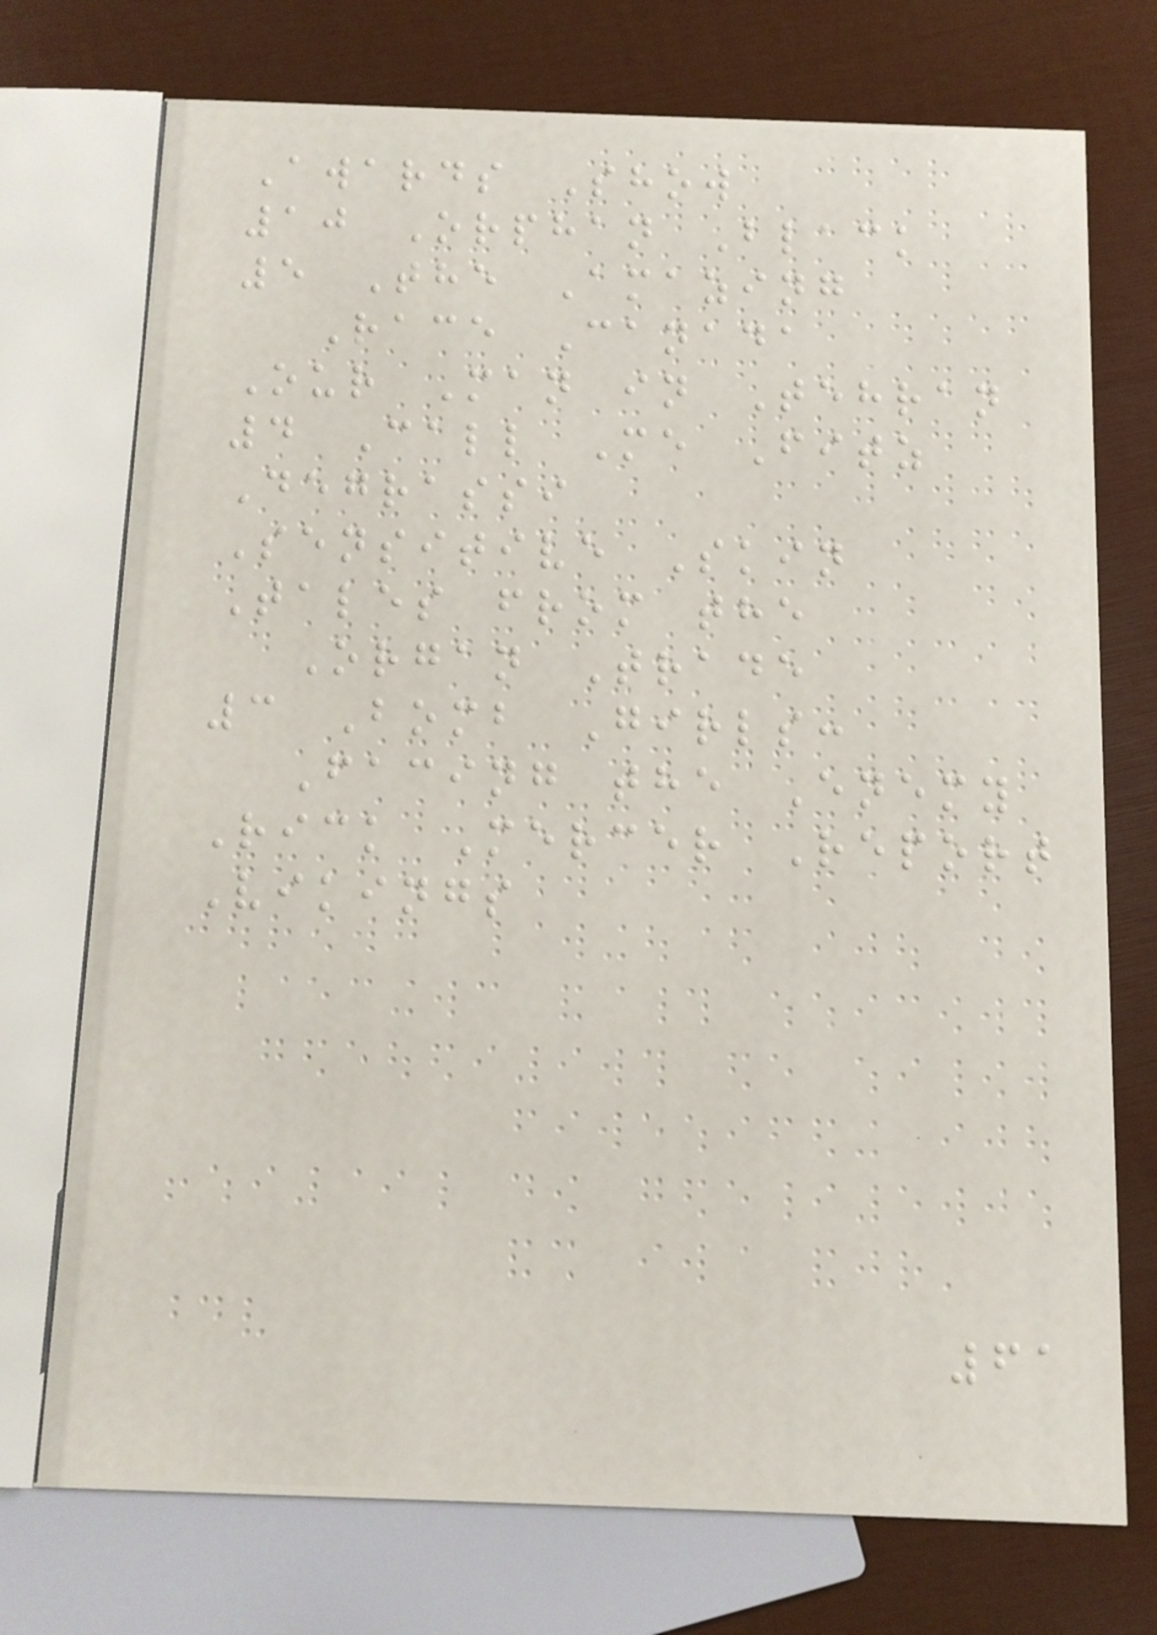Awards Show
10 Orphan Black
5 The Amazing
Race Canada
Our Man in Tehran
4 Call Me Fitz
Degrassi
Sensitive Skin
Tales from the
Organ Trade
3 Bomb Girls:
Facing the Enemy
Rick Mercer Report
Vikings
61
